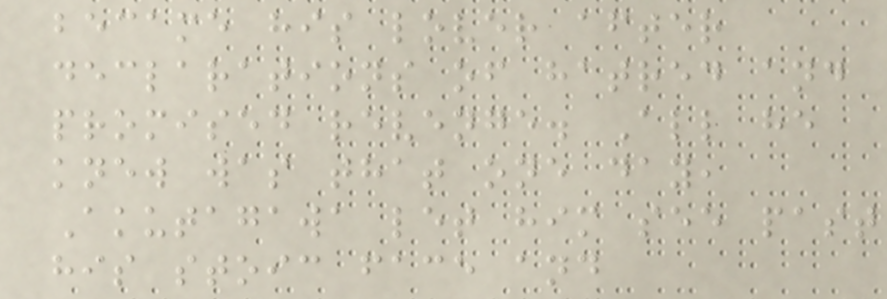became his lover after
declarations of hatred and
promised revenge. All he
knew was that one day,
Akutagawa let him see past
his stoic face and
